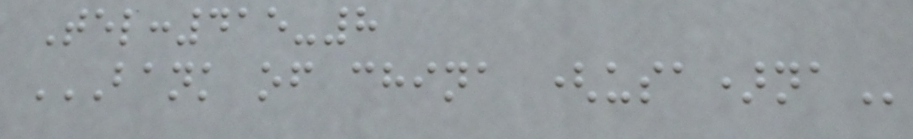Tel:415-8
BANK OF CHINA (USA)NA
